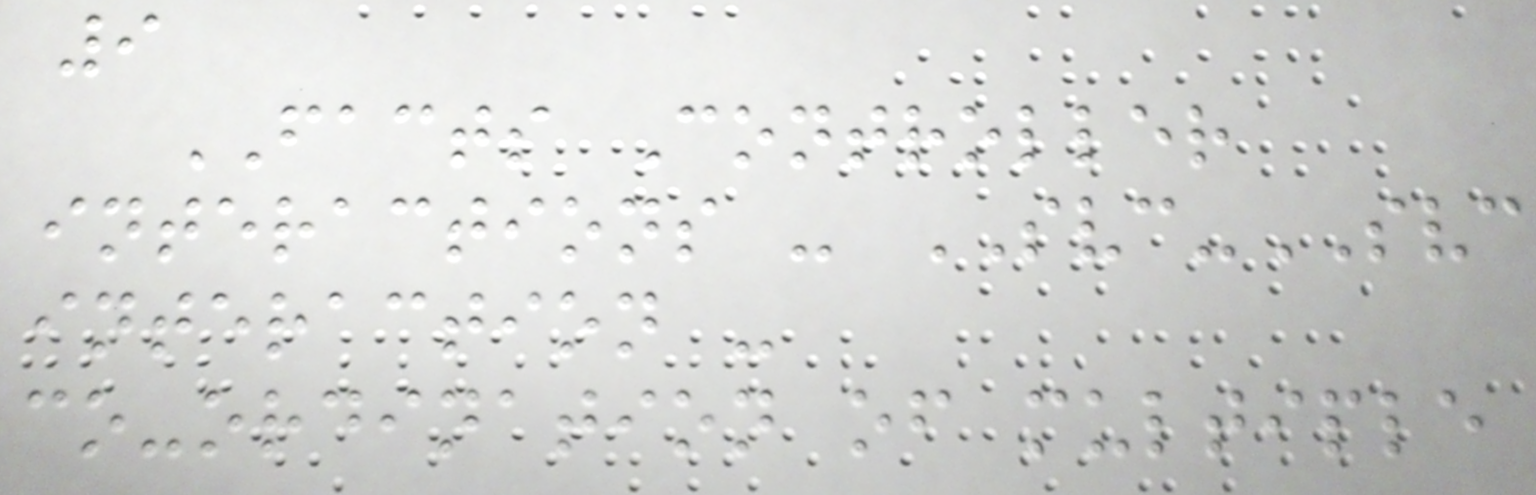9
FACTS Controller
interactions - SVC-SVC
interaction -
co-ordination of multiple
